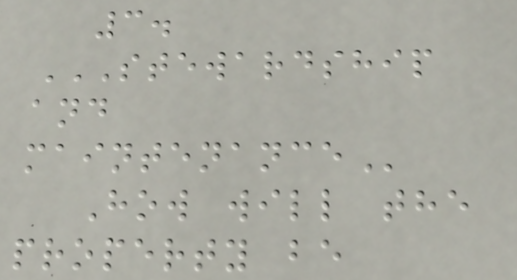3.
STEWARDSHIP
AND
MAINTENANCE
How will the
property be
